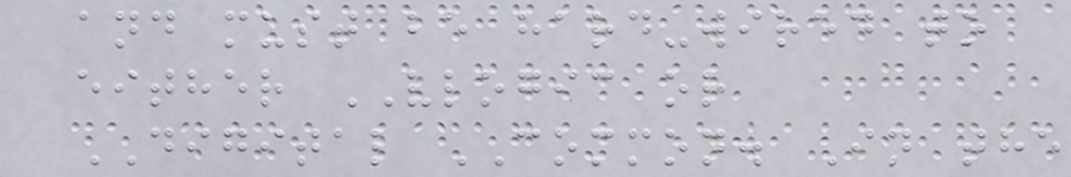and must be hard-wired to
either VLOGIC or
DIGITAL COMMON. In the
